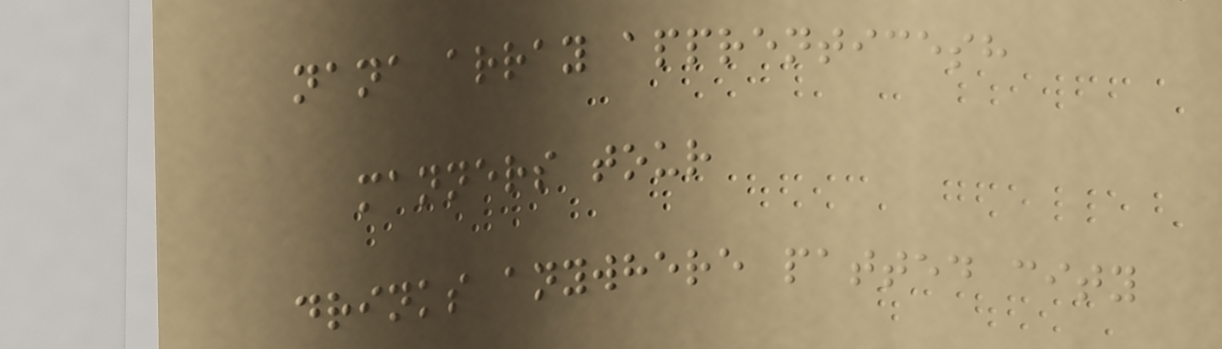nana array apprenticesh
manners tour
drinks anywhere patted city
